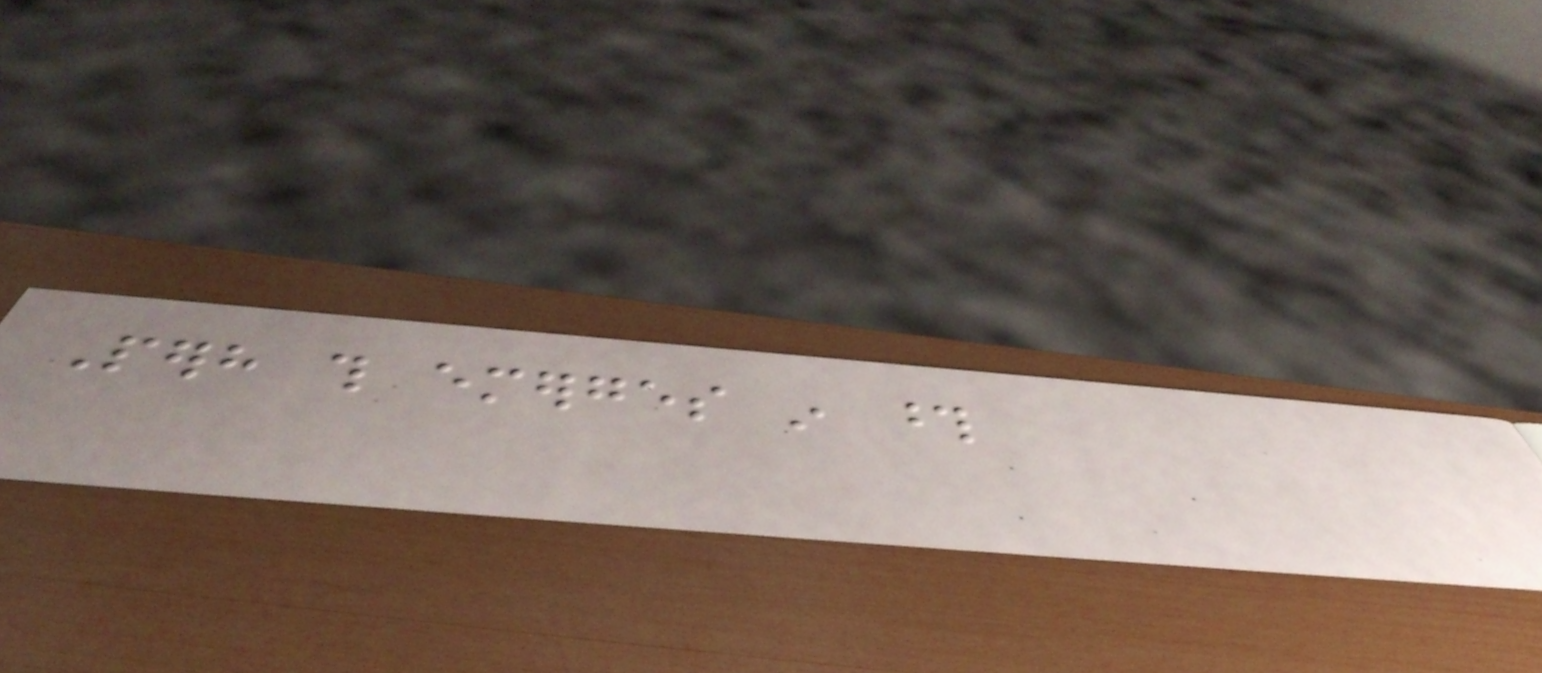Perhaps this emerges in those
